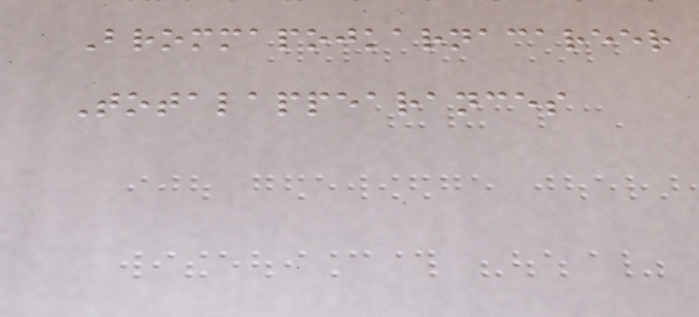Brommapojkarnacareer
Totalappearances
